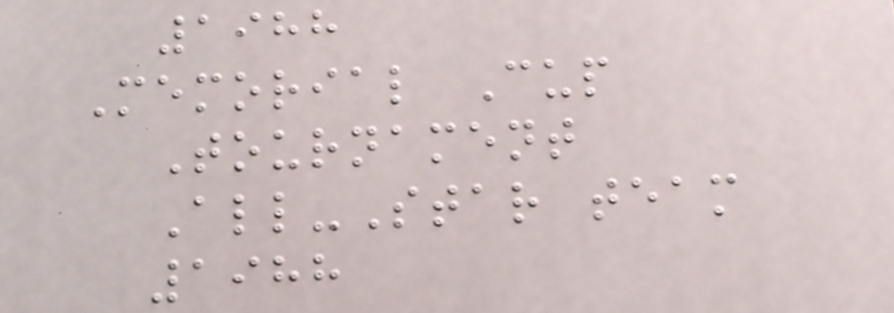1988
Memorial Cup
Tournament
All-Star team
1988
